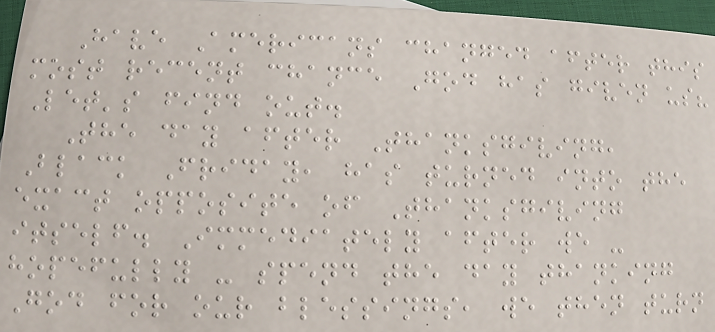Have Americans changed after this
most recent chance God has given us?
Let's find out.
The day after Thanksgiving,
Black Friday, has turned into the
exact opposite of Thanksgiving
itself. Immediately after we -
hopefully - spend the day thanking
God for our blessings, we then turn
